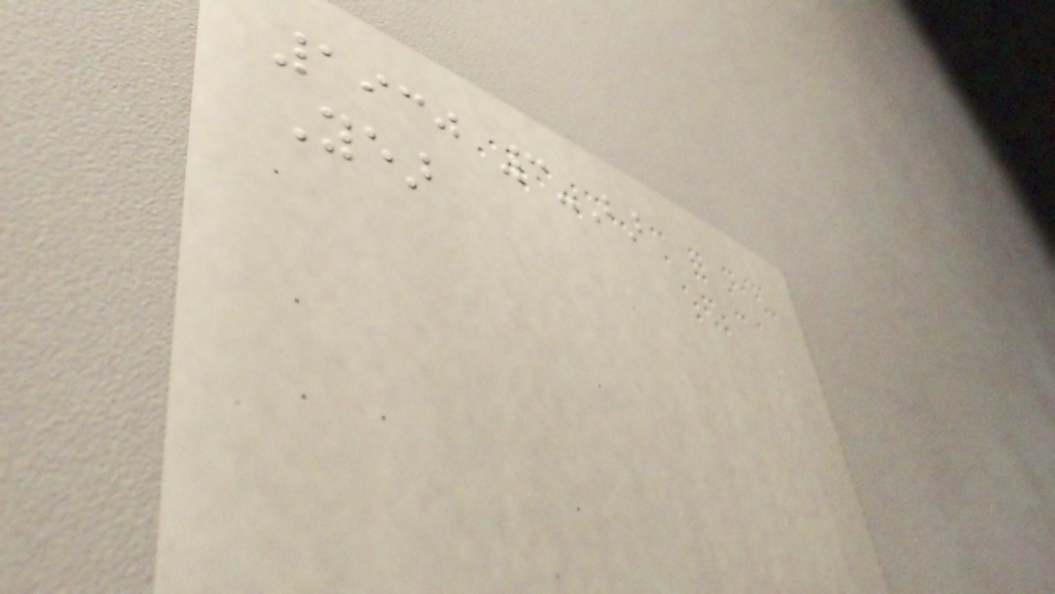1930 3-Bar
Year
